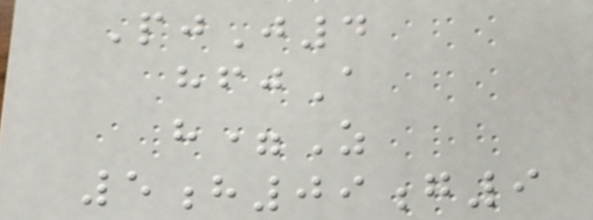PjJ4
hfjA
h=Z
5h09g9
